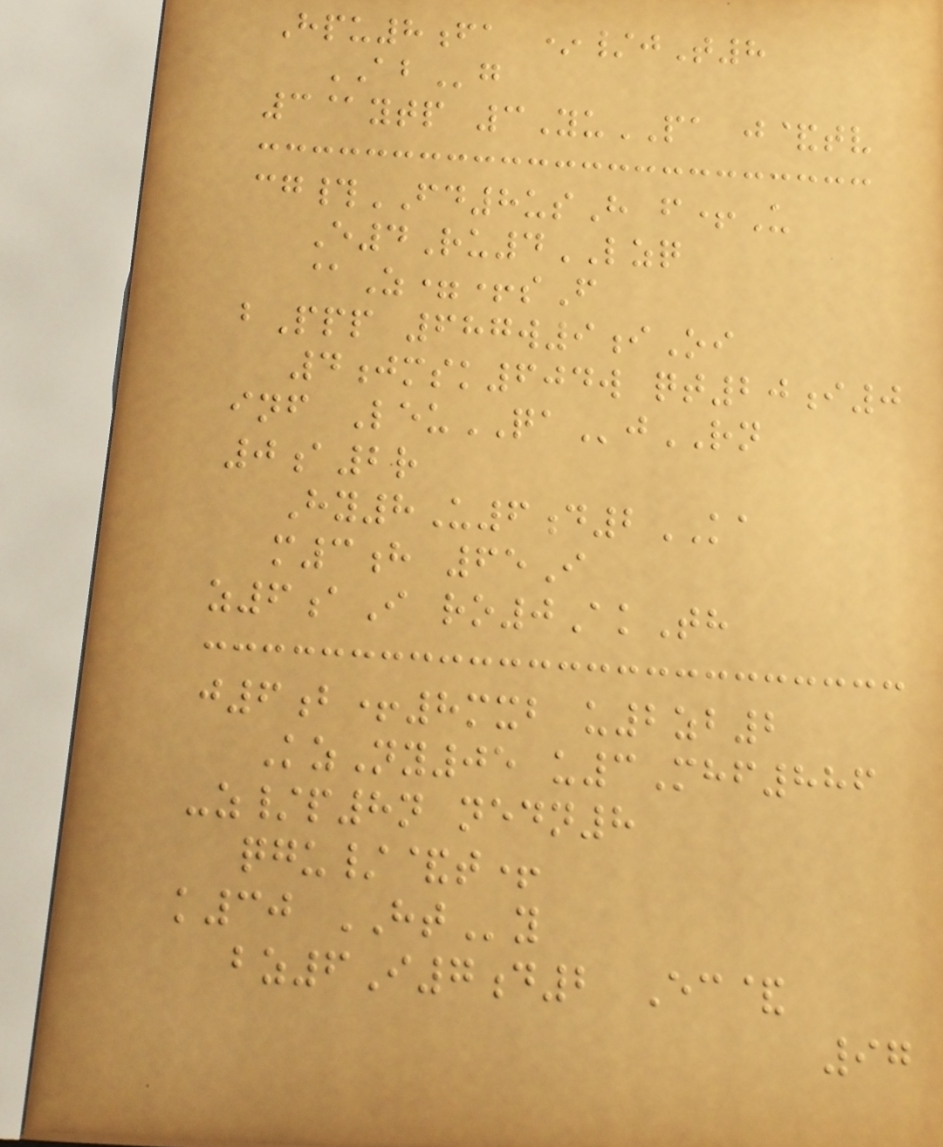Hpu8fa */jT8
ABg
3@ytp 3YuPA j&tv
cg#FD8usH f+U
E4Ru4LZQ
@Z=+sF
bPpp 687w9iOi
4jmsk604w qt20i0
inf LeuQAjRN
0a2r
Hy8U6d2KA
m3h 65I
z6aI ro0AkTh
j6b+8mxb u2zb2
KzNy05 u3Mhf886
-z/p8n nedn8
qgu/&t+
k30 HTy
bz6I7d2 Ec&
97
